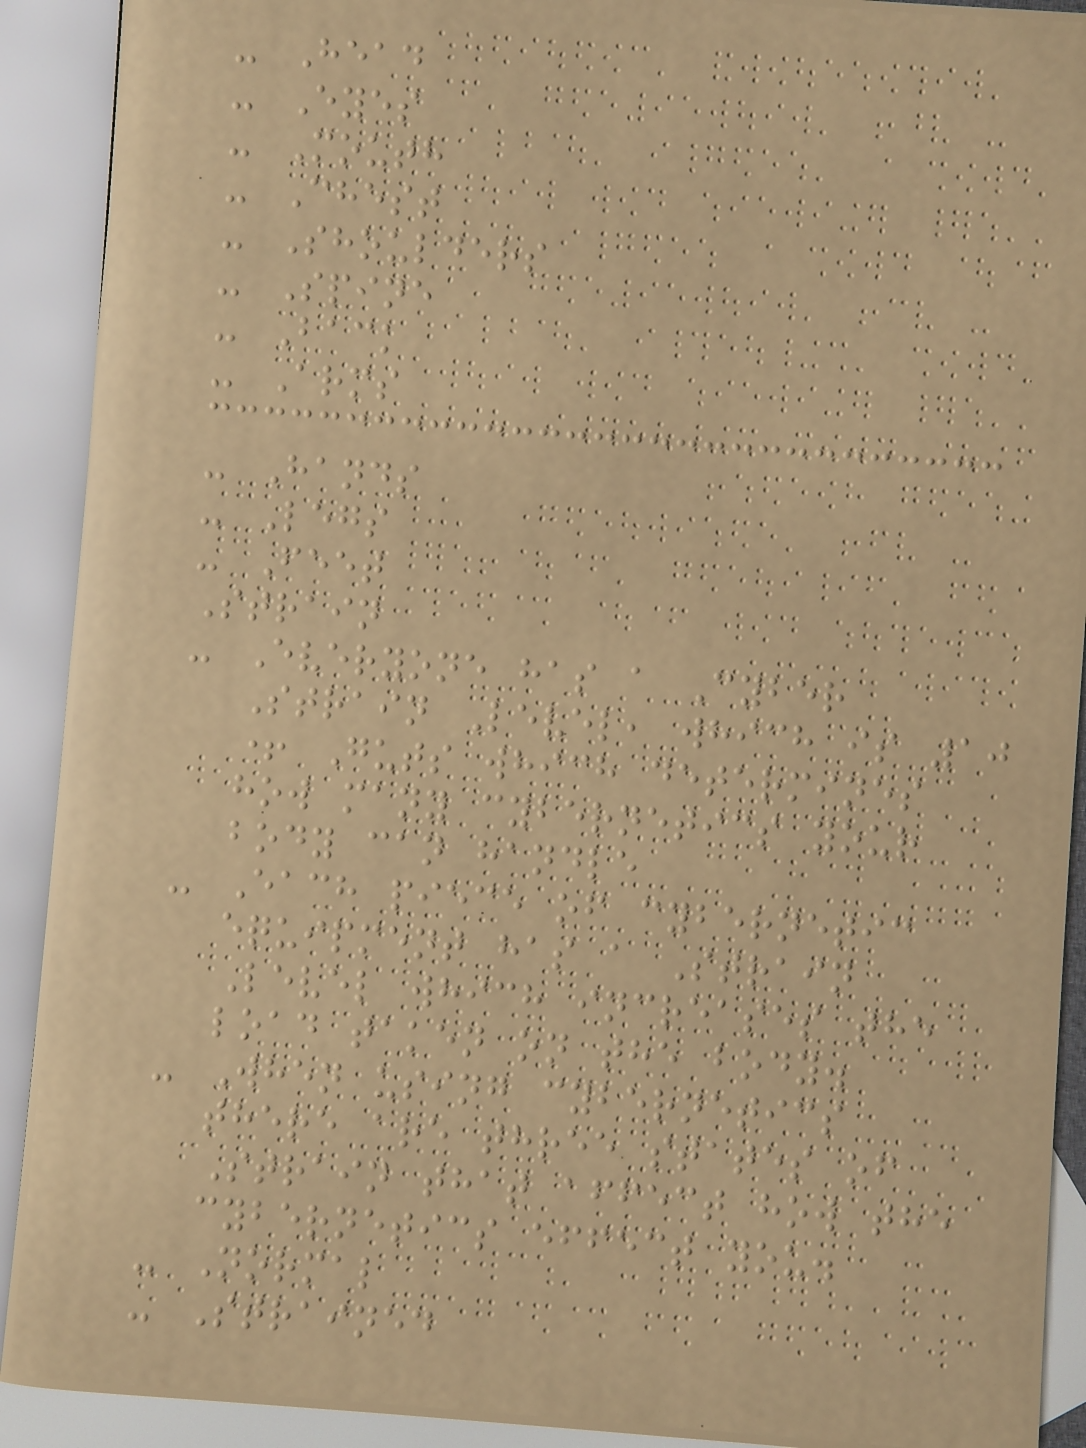- Head
- Eyes
- Mouth
- Chest
- Shoulders
- Spine
- Back
- Arms
- Hands
- Legs
- Feet
Strain
- Everyone has a Cyber
Strain Level, which is 10
+ Guts which determines
how many cybernetics your
body can handle
- Each piece of cybernetic
equipment has a Strain
Level which increases the
load taken on the body.
- When using cybernetics
there are three states of
Strain that affect how the
cybernetics effect you.
- Normal
- Strained
